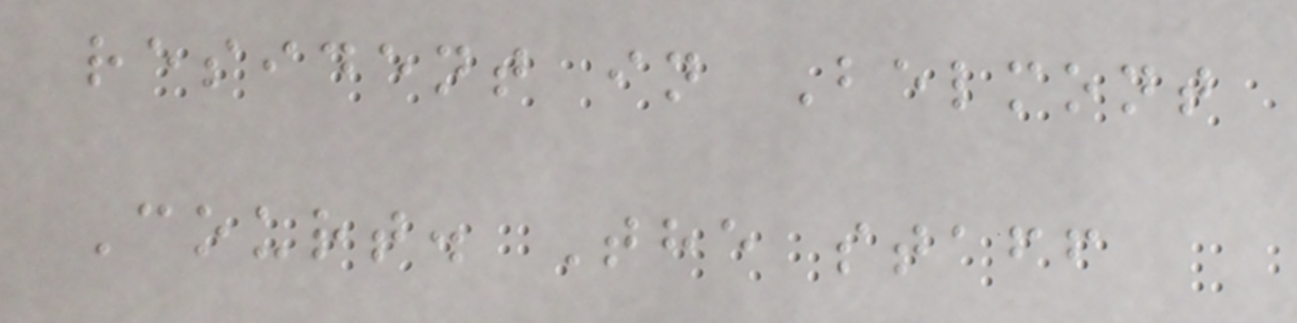resident in Belmont
Court. The staff
